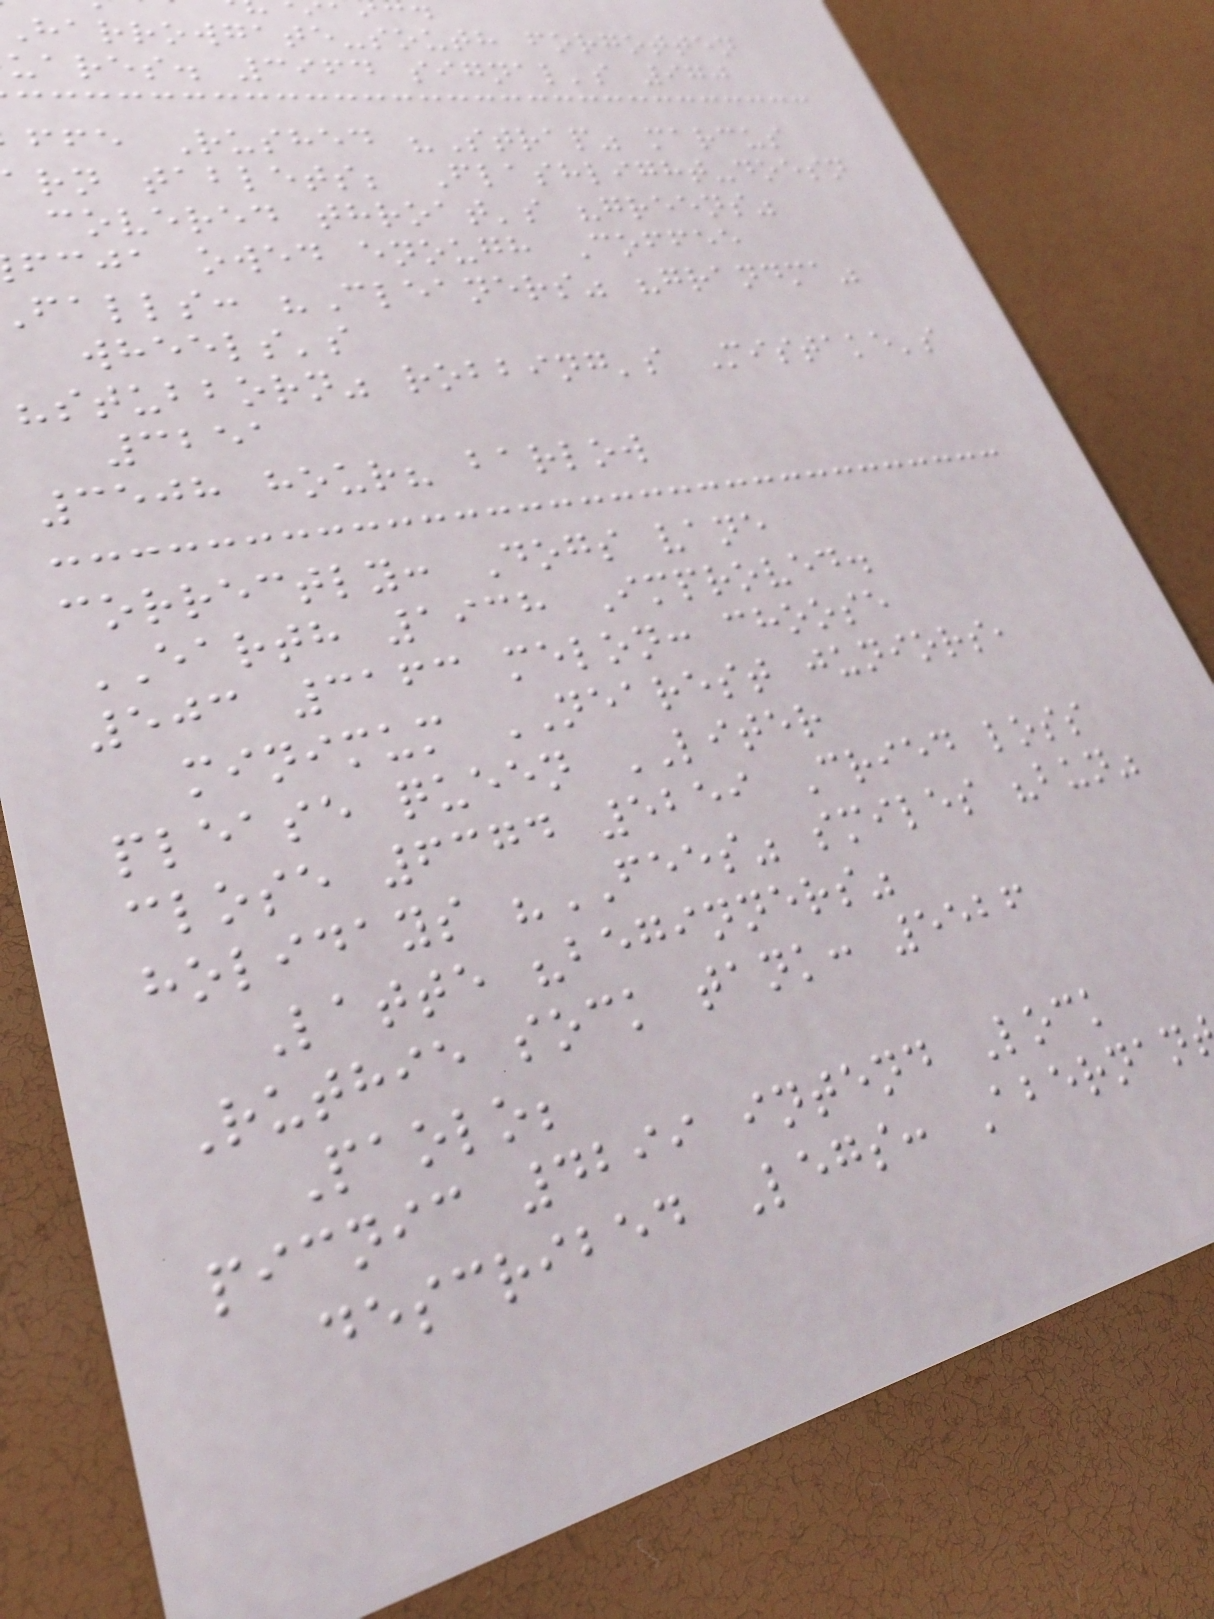harrowgate-south forgotten
uares. 3964 signal's 970
ffe Rushed "Strap" marcus
rn tablets; Flashlight-doesn
covered throat's "greens"
fcja owed enough Coffee
falls: "Cleaners" "grandma"
wheels's
"stubborn" robbing's Mistake's
3251
3508 hour? barlow
correctly: Dogs vane
EARTH 1938 Improved.
503 3163 melon: choose
minimum NEAREST juniors,
please queen LITER
close 6374 5259 Cried loss
holidays "FEES" smiles "bun"
Latte "beginners"
Ruthie sock tank: 5526
Paolo;
picnic 4299 intend Lock
described Legs: Abernan
